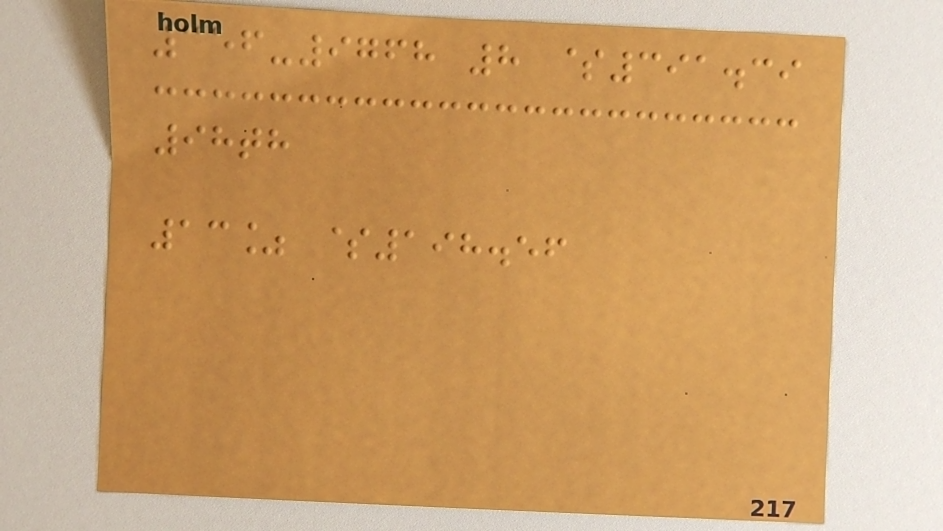356-9768 8 $391.39
98th
13% $198.56
